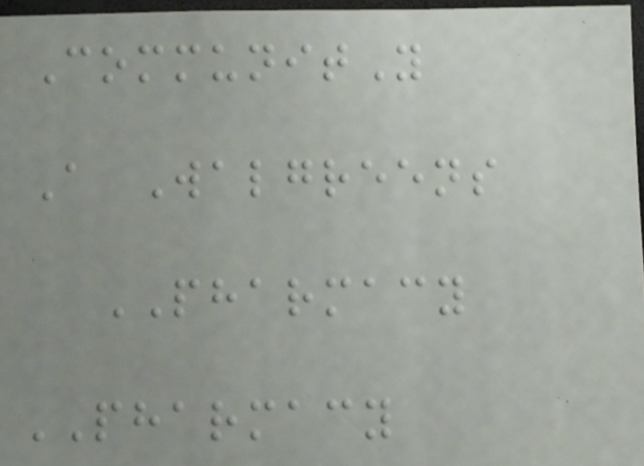CommunitY
A Walgreens
PHARMACY
PHARMACY
